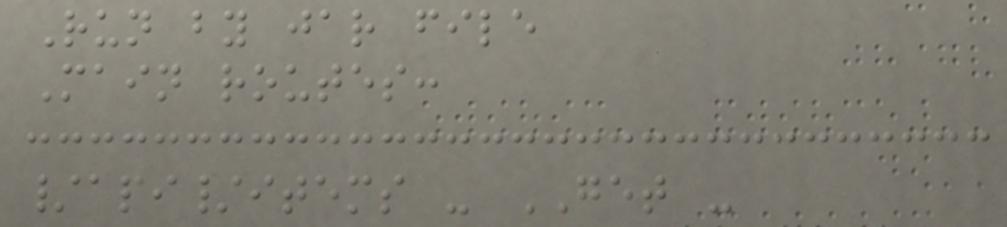Run by jar file
Main routes:
/api/items - GET -
